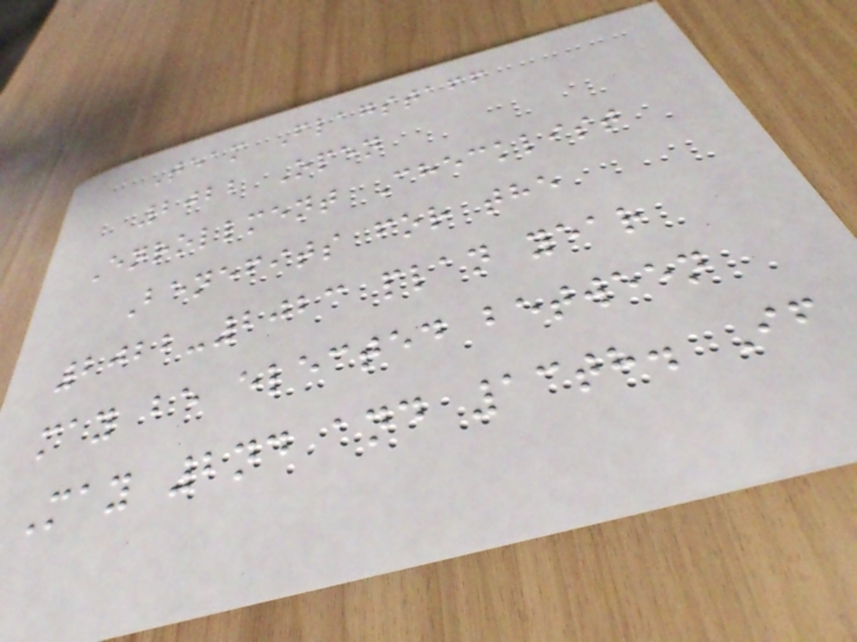Team Flagstaff
2022 Open
Enrollment Checklist
Benefits for the
2022-2023 plan year
may be elected between
May 2nd and 13th. If
